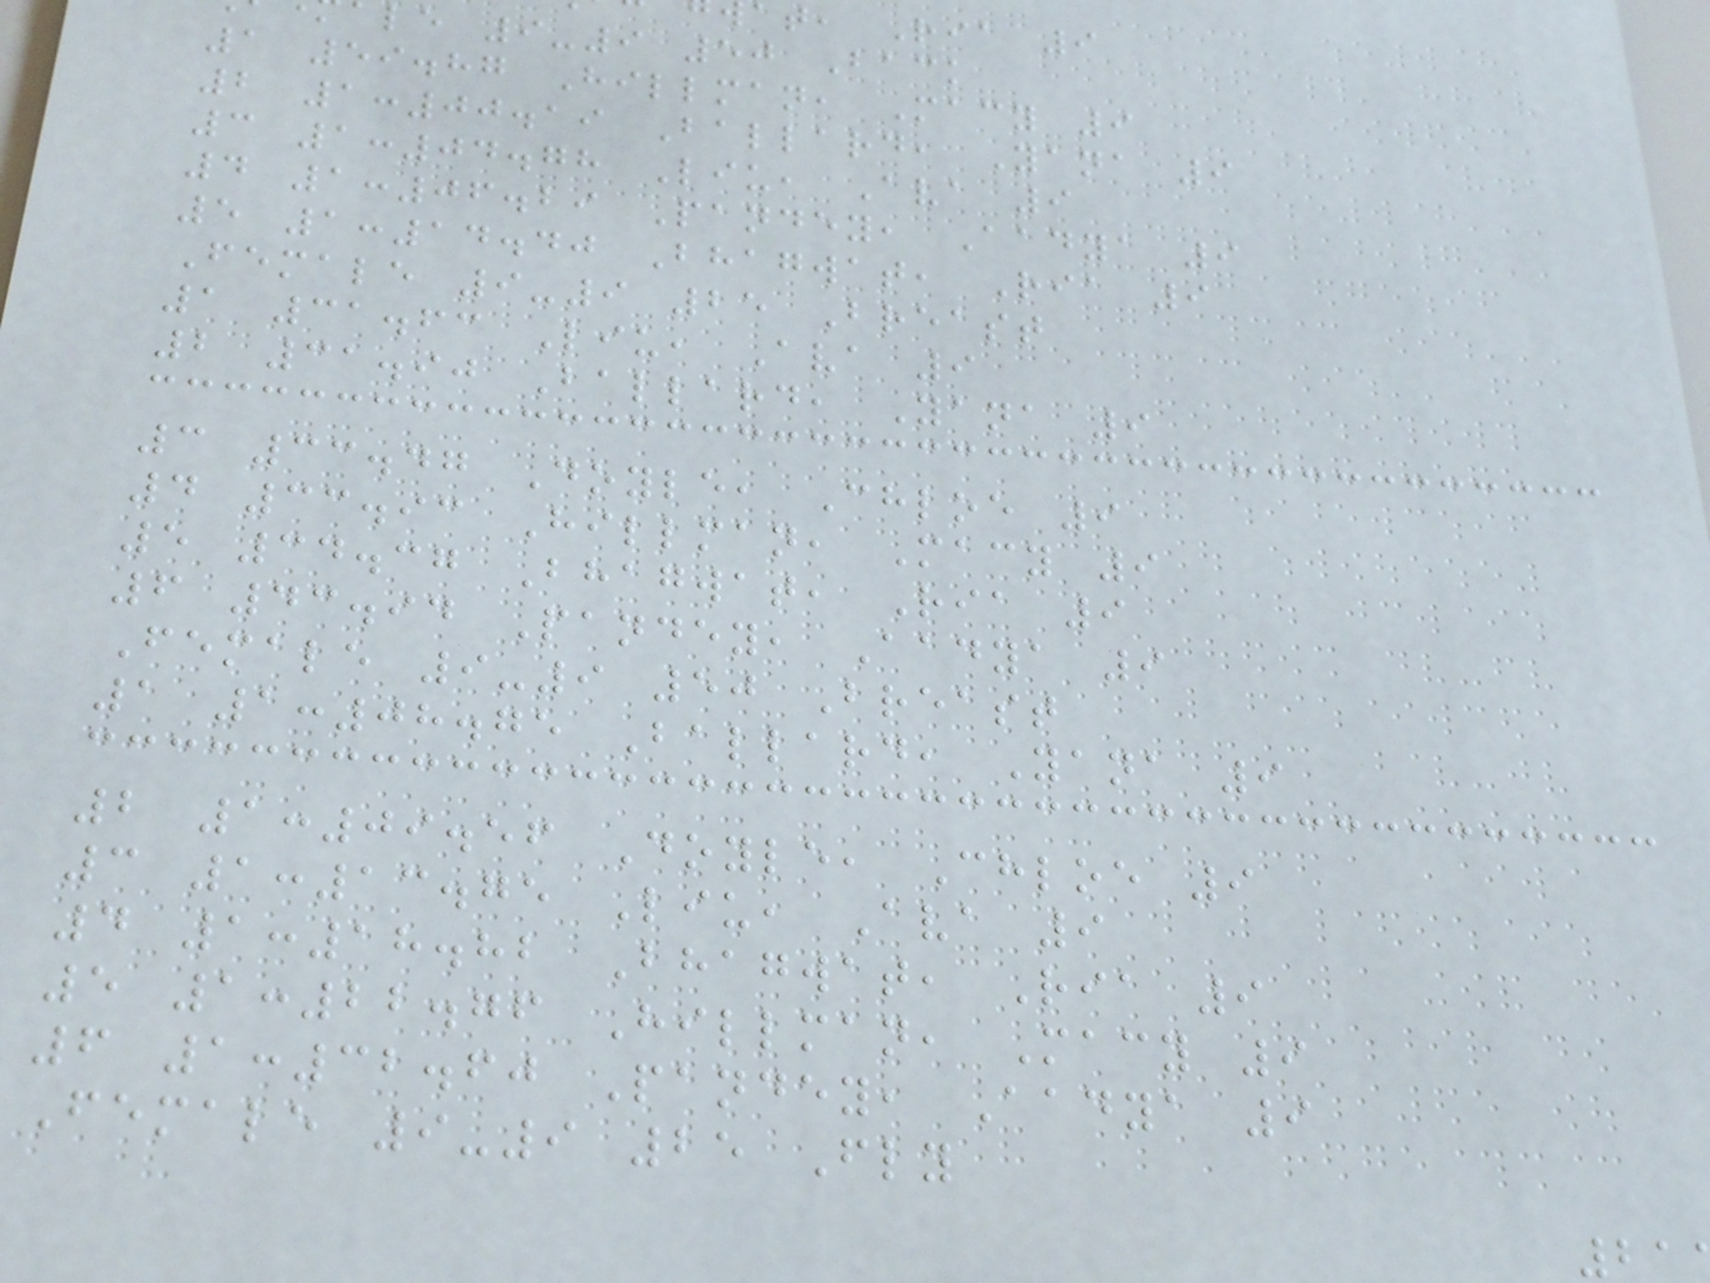at, Ria 9
le 9-9 50 Back
1 59.87 Hillman, Macy 9
2 1:00.19 Ballard, Yana 9
3 1:04.78 Liu, Ava 9
4 1:06.29 Pandey, Aadya 9
5 1:14.40 Bhagwat, Ria 9
Female 9-9 25 Breast
1 31.63 Liu, Ava 9
2 31.90 Ballard, Yana 9
3 33.47 Doyle, Chloe 9
4 33.93 Hillman, Macy 9
5 34.37 Bhagwat, Ria 9
6 43.94 Pandey, Aadya 9
Female 9-9 50 Breast
1 1:08.75 Ballard, Yana 9
2 1:09.56 Doyle, Chloe 9
3 1:13.75 Liu, Ava 9
4 1:18.82 Bhagwat, Ria 9
5 1:22.76 Hillman, Macy 9
6 1:32.60 Pandey, Aadya 9
Female 9-9 25 Fly
